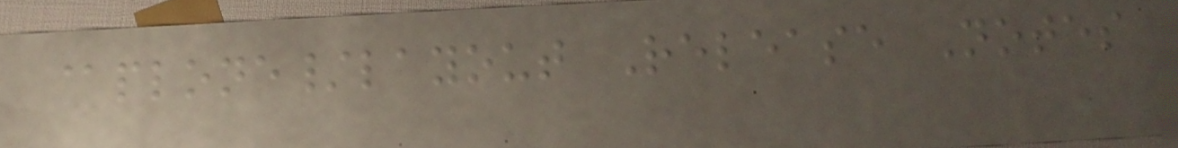@plone/layout Release Notes
